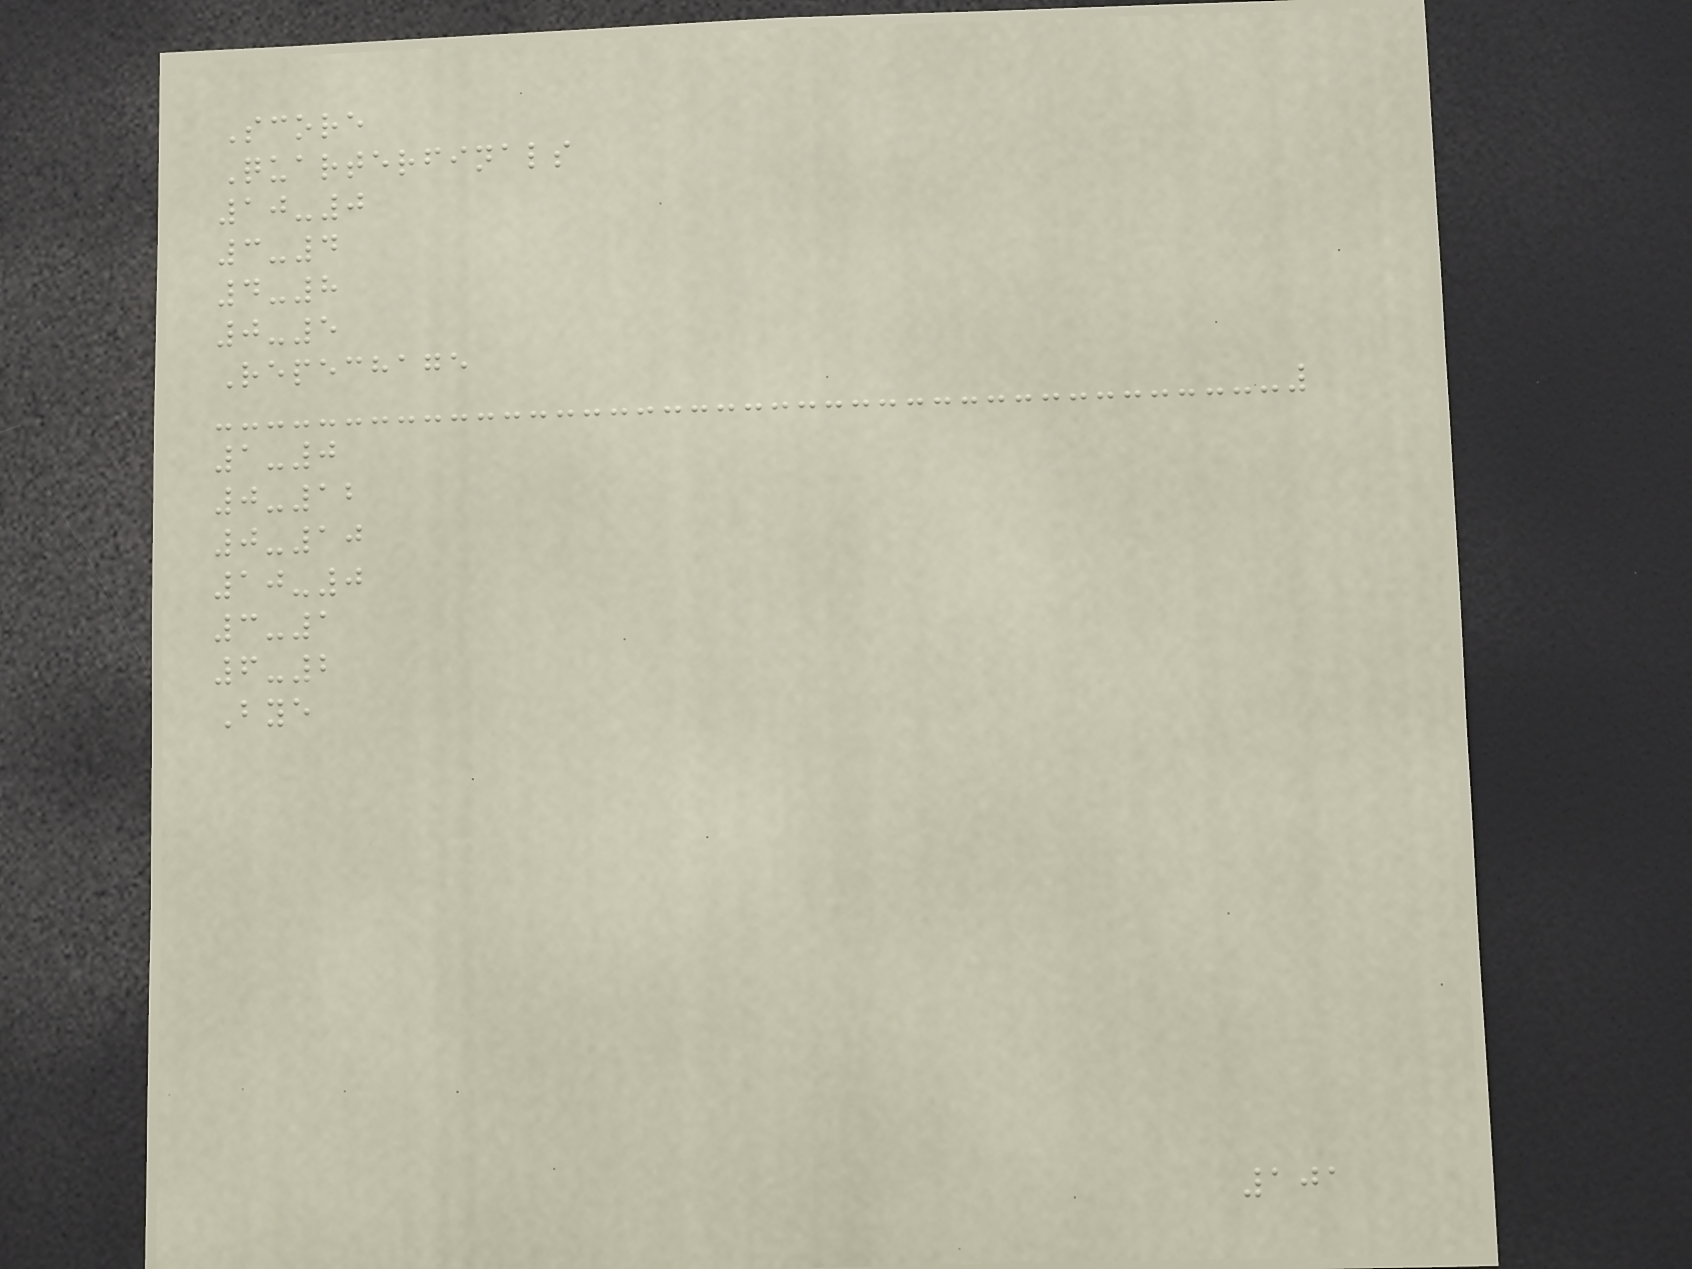Score
Quarterfinals
10-0
3-4
4-8
0-5
Repechage
1-0
0-12
0-10
10-0
3-1
6-2
Bye
101
